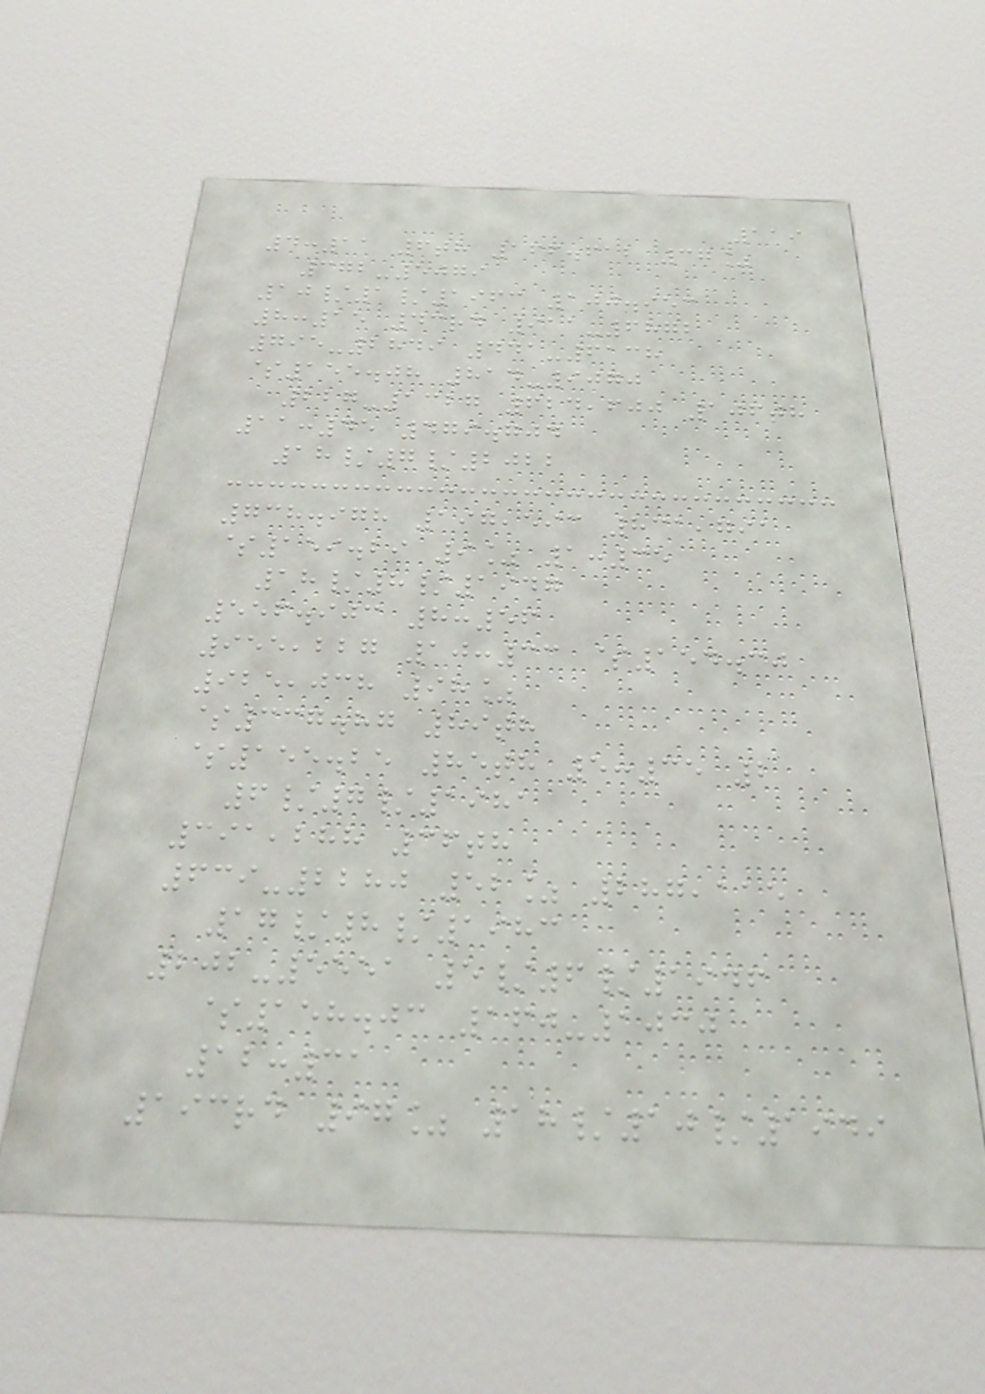119
4:11 6th 166.612 37%
372-5079
10/1/1963 100.953
8:15 43rd 911-6872
795-2849 441-6138
$155.08 814-9070
227-1327 624,600 106th
11:45 479.704
18/7/2022
738.978 197,593 831,791
$159.29 9% 1:35
18/8/1947
556.903 8:56
955,227 10:33 $154.30
925,038 98%
$337.87 89th
$155.25 85th 5:35 2
6/7/1981
391,288 36th
639-2280 52% 287,115
17/8/1983
202-5551 5/6/1946
$158.03 160-1030
12:31
193rd 97% 18/10/1949
